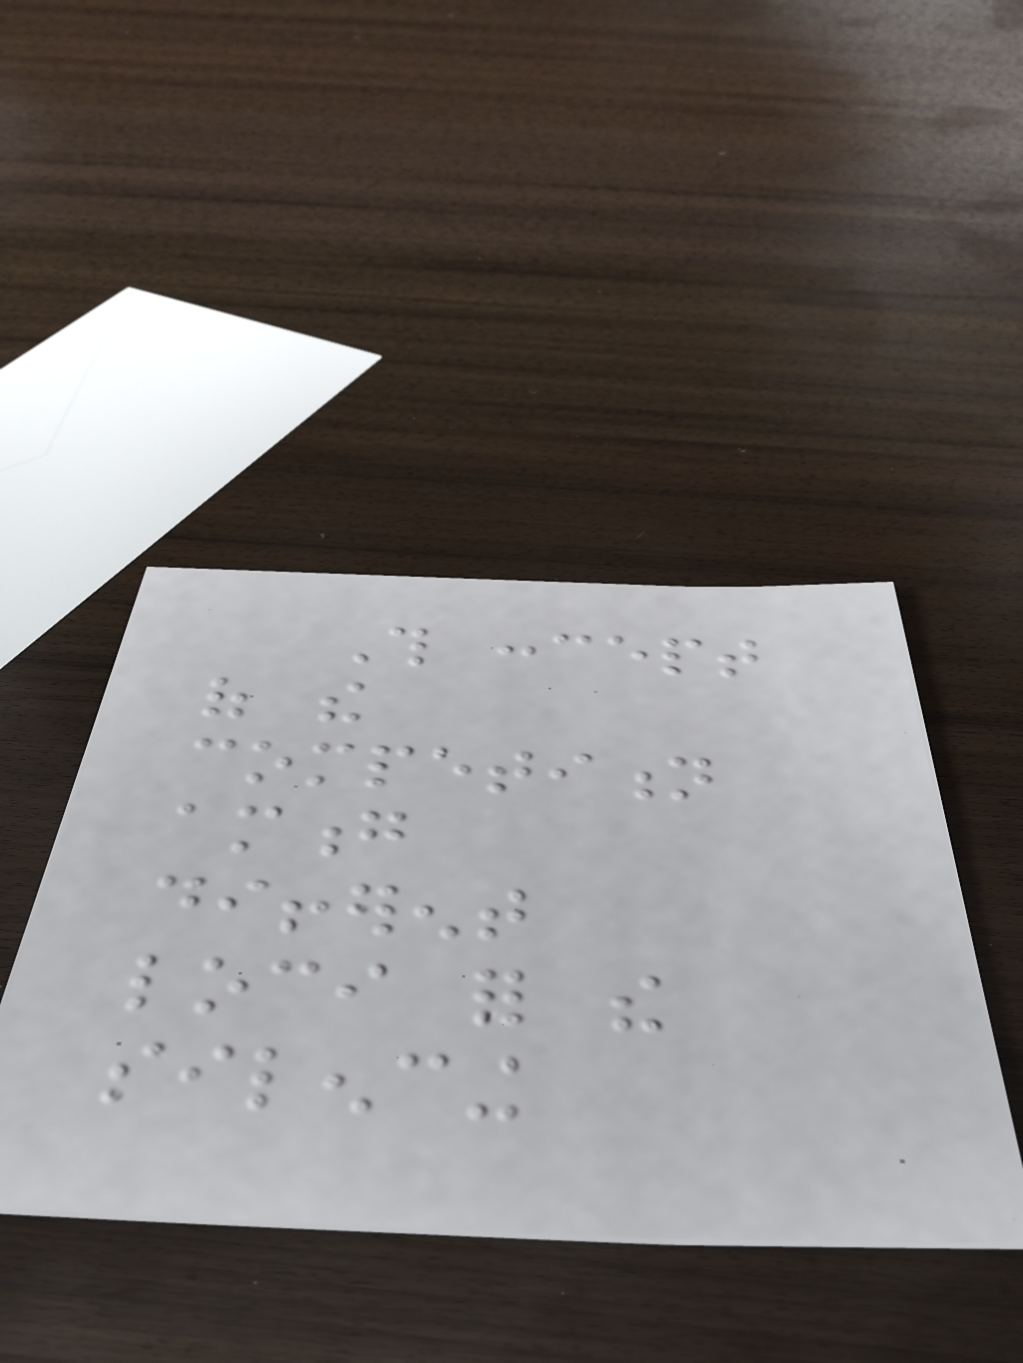This concept
of the
competition
among
different
loci for the
silencing
